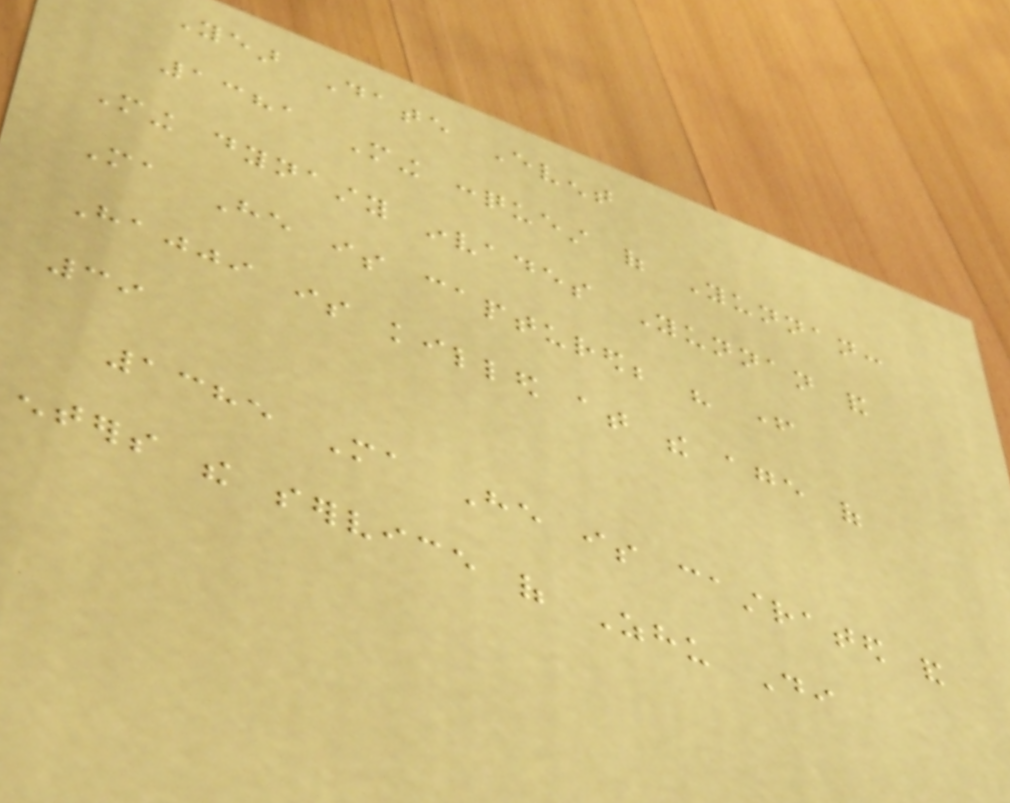Year Date Event
1381 Ming conquest of Yunnan:
Ming dynasty invades Yunnan and
Ma He is captured; his father
Hajji is killed at the age of
39
1385 Ma He is castrated and
enters the service of Zhu Di
